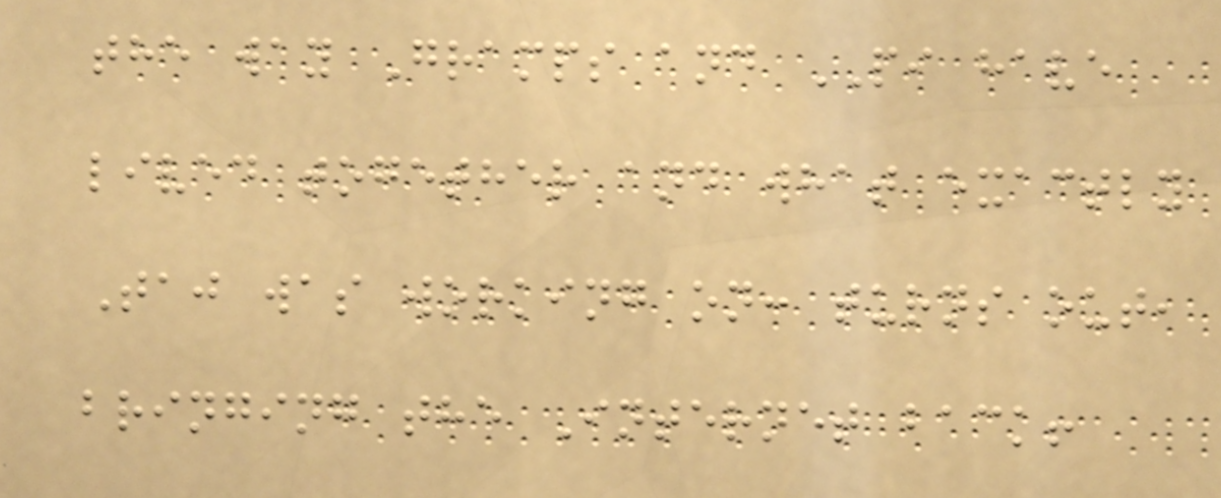the way Gramps and PI have
lived together and what exactly
Taj was working on: turns out,
bringing the Internet back!
